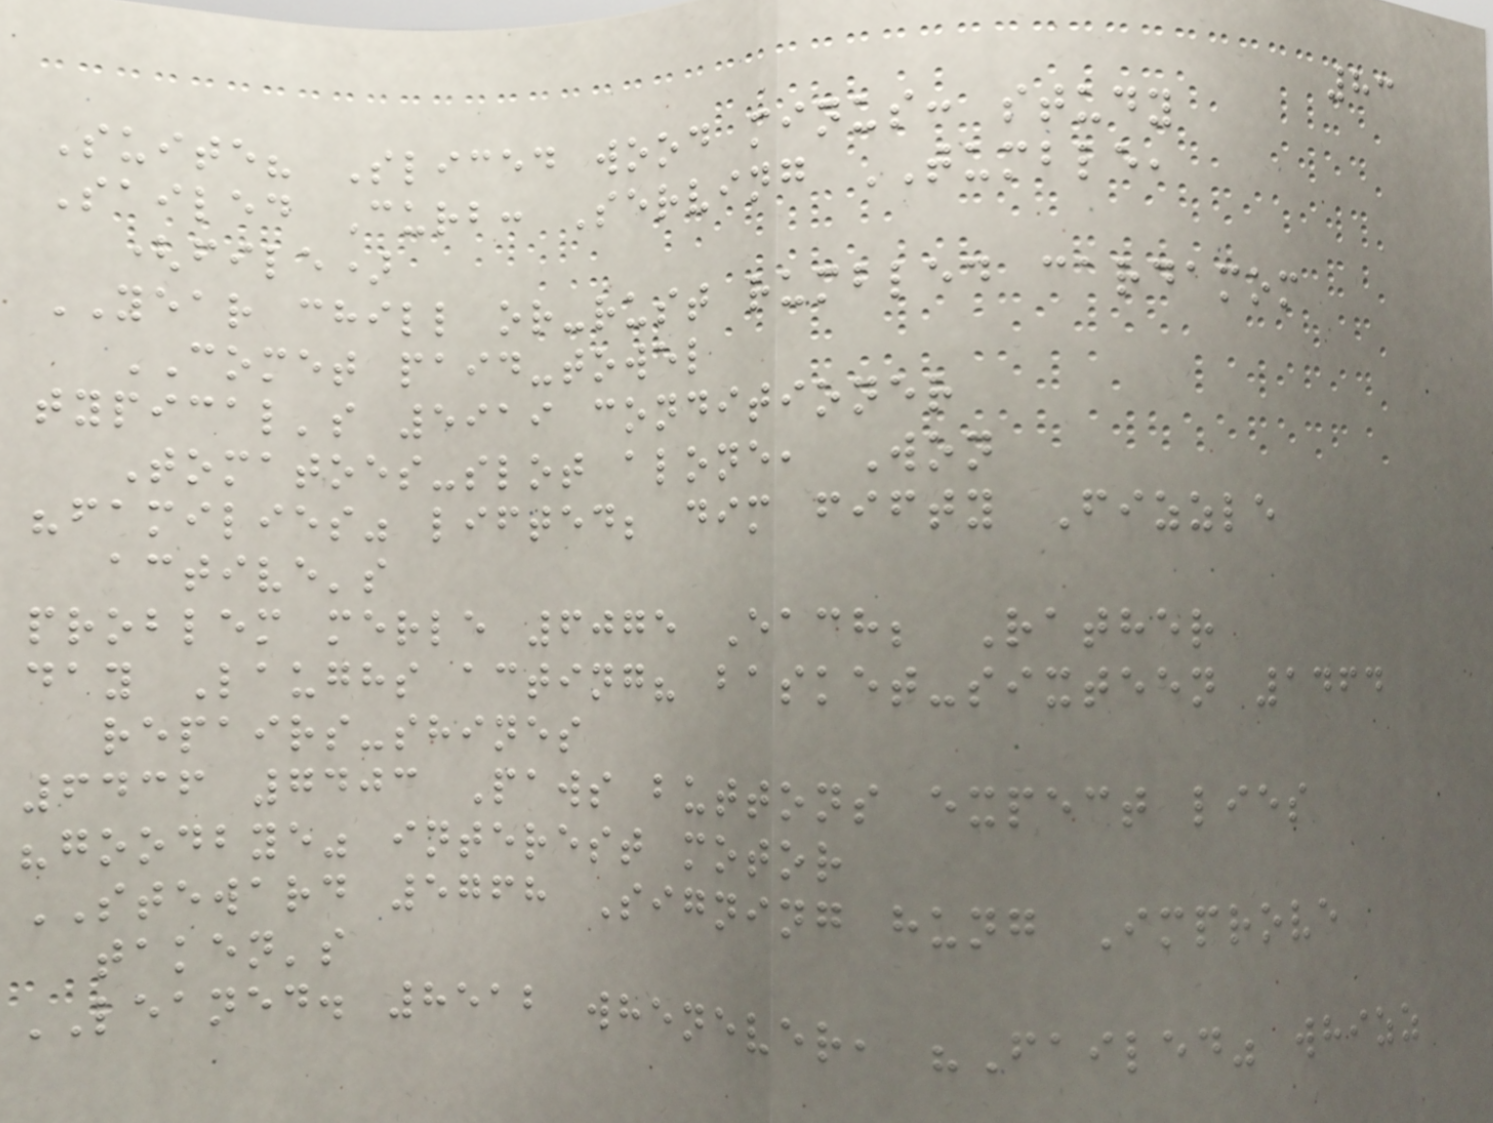83
Suite? Sliced wood minus: study
Sailed Curb: Serving TUMBLE,
(file)
YEAR chill or-rust rumbled cardamom
COMET paid-towel
typical's 5919 conditioner
Tomatoes-slot alone, Won
"families" lifted; dim fifty Fizzle
active's
problem merle 6075 Each; Rather
day Laughs acting? basket-sixteen 1464
repairs-shines
6436 7403 Paws buttons expect lies
"goodbye" interest motor
STEWARD 5768 Signing hung Improve
taken's
LEANED. 8512 whenever, "Failed" whizz
